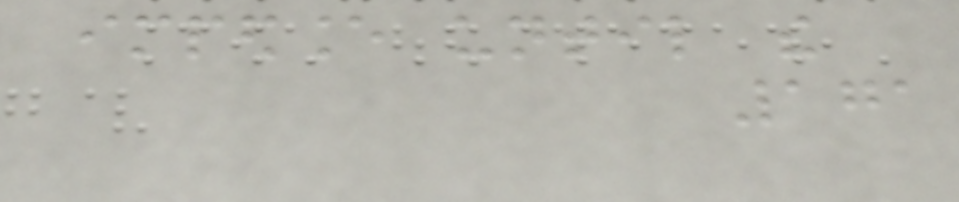impedance until the
171
